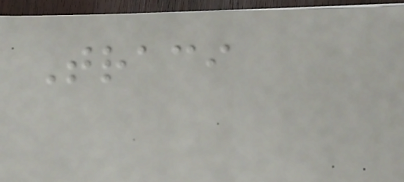Traci
